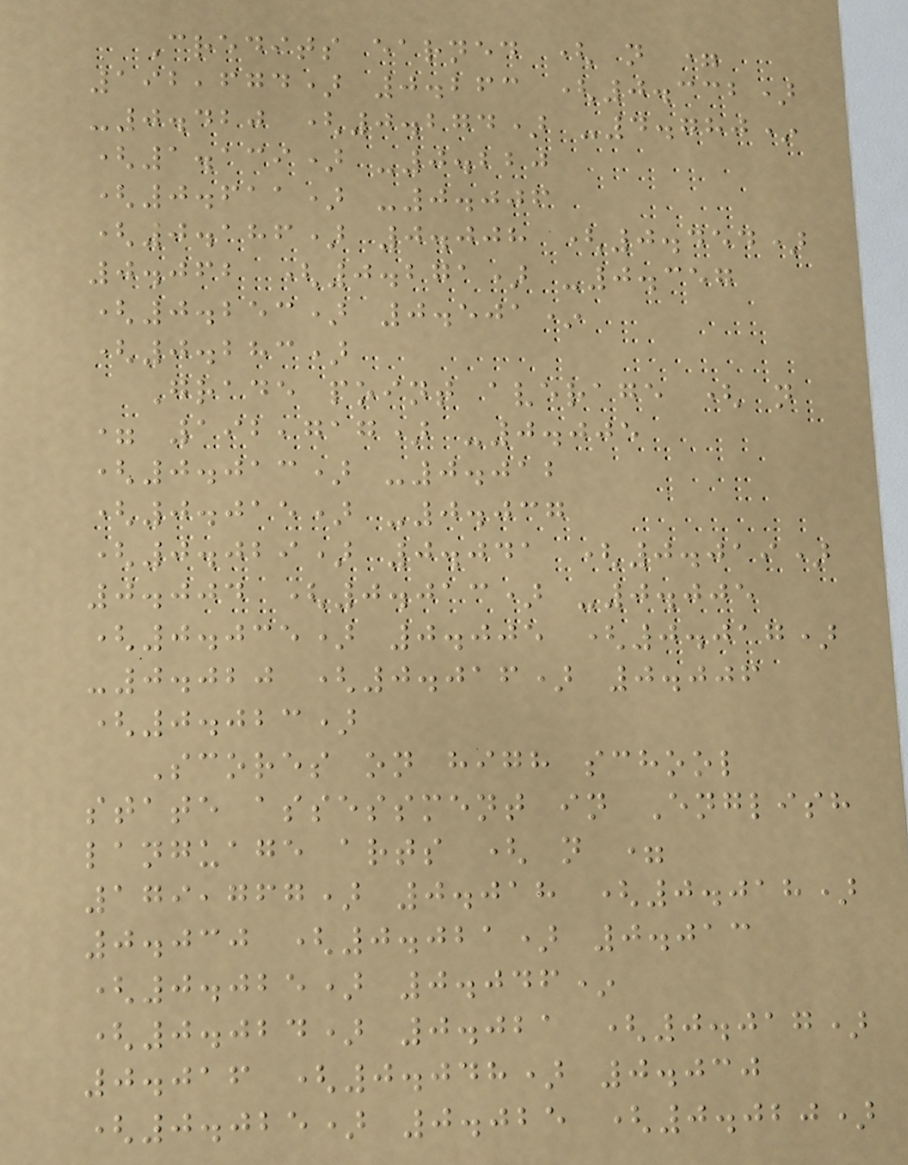Credits earned ( n =
192,674) 0.263 (0.332)
-0.420 (0.274) -4.780*
(1.139) -0.220
(0.611) -0.006
(0.186) 0.008 (0.454)
0.062 (0.271) -0.357
(0.253) 0.501*
(0.283)
Grade point average ( n
= 192,717) -0.005
(0.013) -0.012
(0.015) -0.037
(0.029) 0.041 (0.019)
0.004 (0.013) -0.005
(0.035) 0.005 (0.017)
-0.020 (0.016) 0.006
(0.023)
Scores on high school
state assessment in English
language arts ( n =
179,767) 0.018 (0.018)
0.030 (0.021) 0.013
(0.025) 0.046*
(0.024) 0.021 (0.017)
0.016 (0.048) 0.030
(0.025) 0.025 (0.020)
